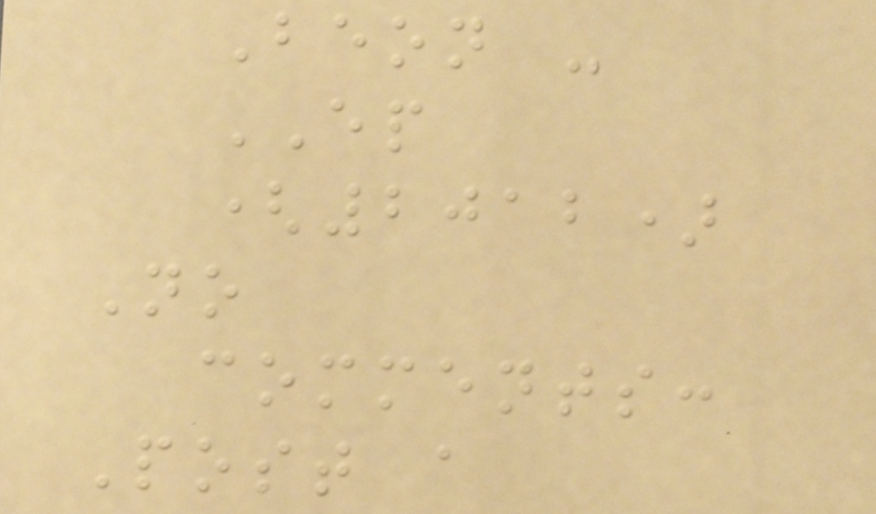Beon -
EP
(2012)
No
comments:
Post a
